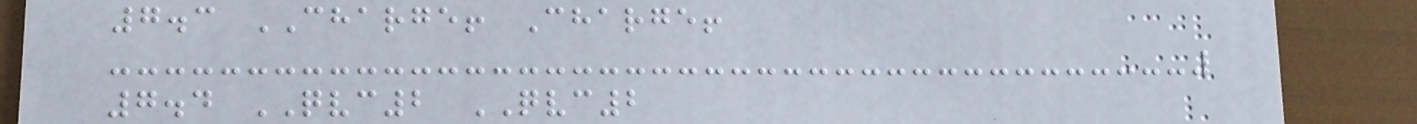7.3 CHARGE! Charge!
7.4 QVC2 QVC2
